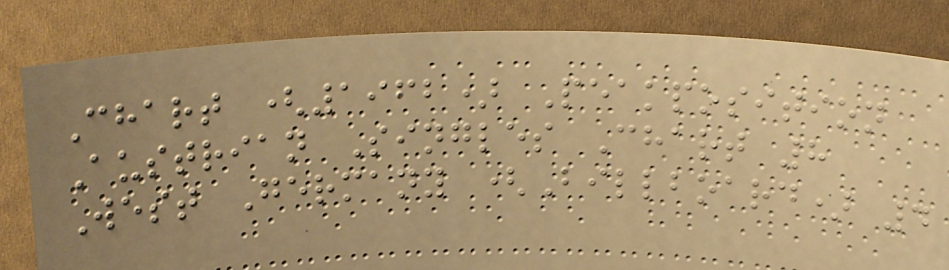Chart (1962) Peakposition
Austrian Singles Chart 8
West Germany (Billboard) 4
